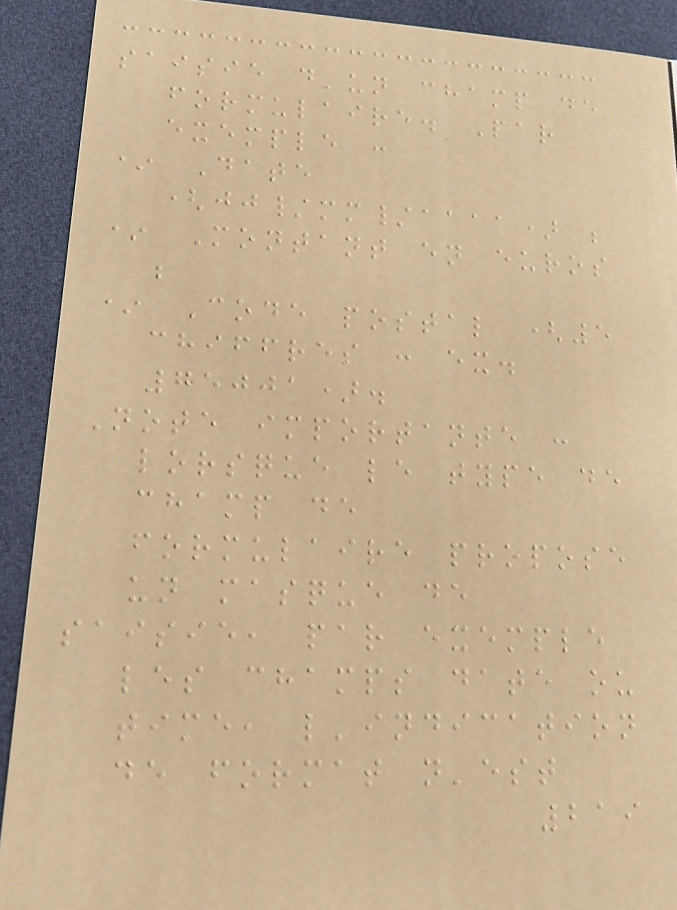saisie d'un champ de
formulaire. Par
exemple :
* Date
(jj/mm/aaaa) ;
* Montant en euros
;
* Code postal (5
chiffres : ex.
75001).
Note importante :
lorsque le type de
champ de
formulaire propose
un masque de
saisie, par exemple
les champs date ou
time, l'indication
de format n'est
219
